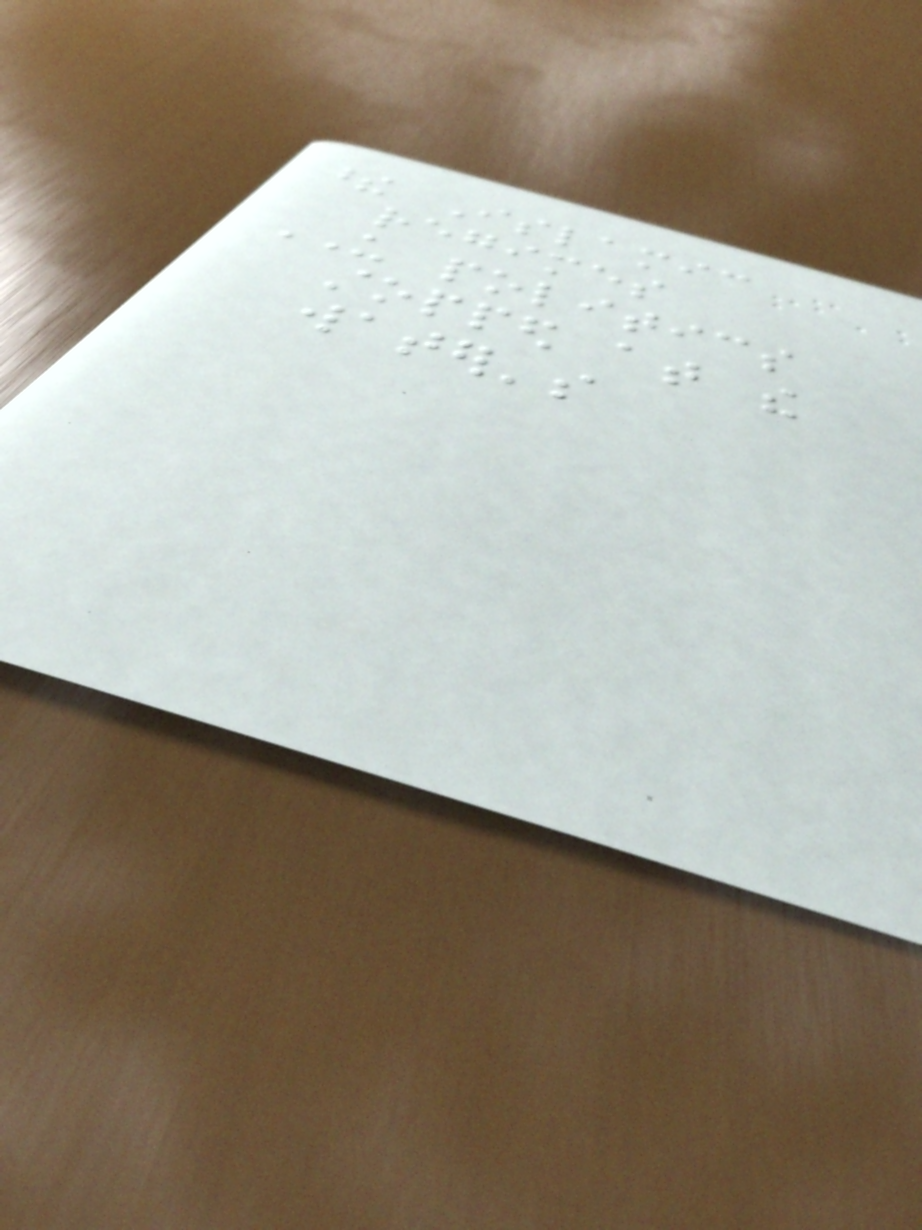these Islamic
regimes
US politics
stopped at the
water's
